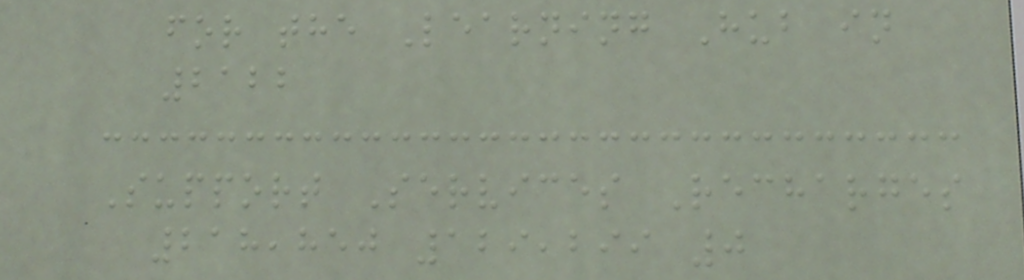for the Learning Hub in
2122
Support Services Recharges
218,850 129,299 0
